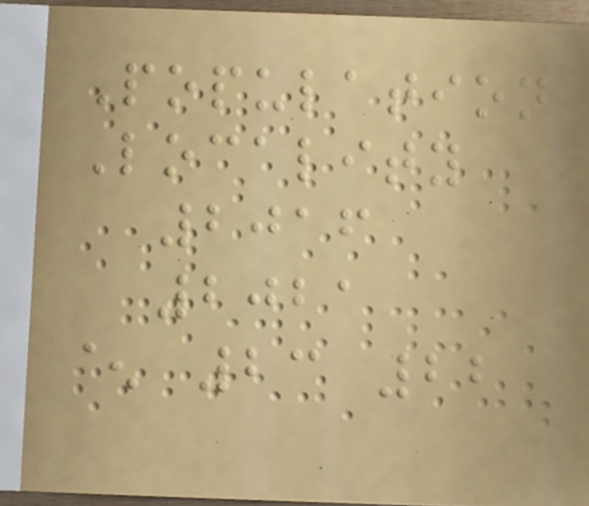Population
Locality
2016
2021
^ 23 22
